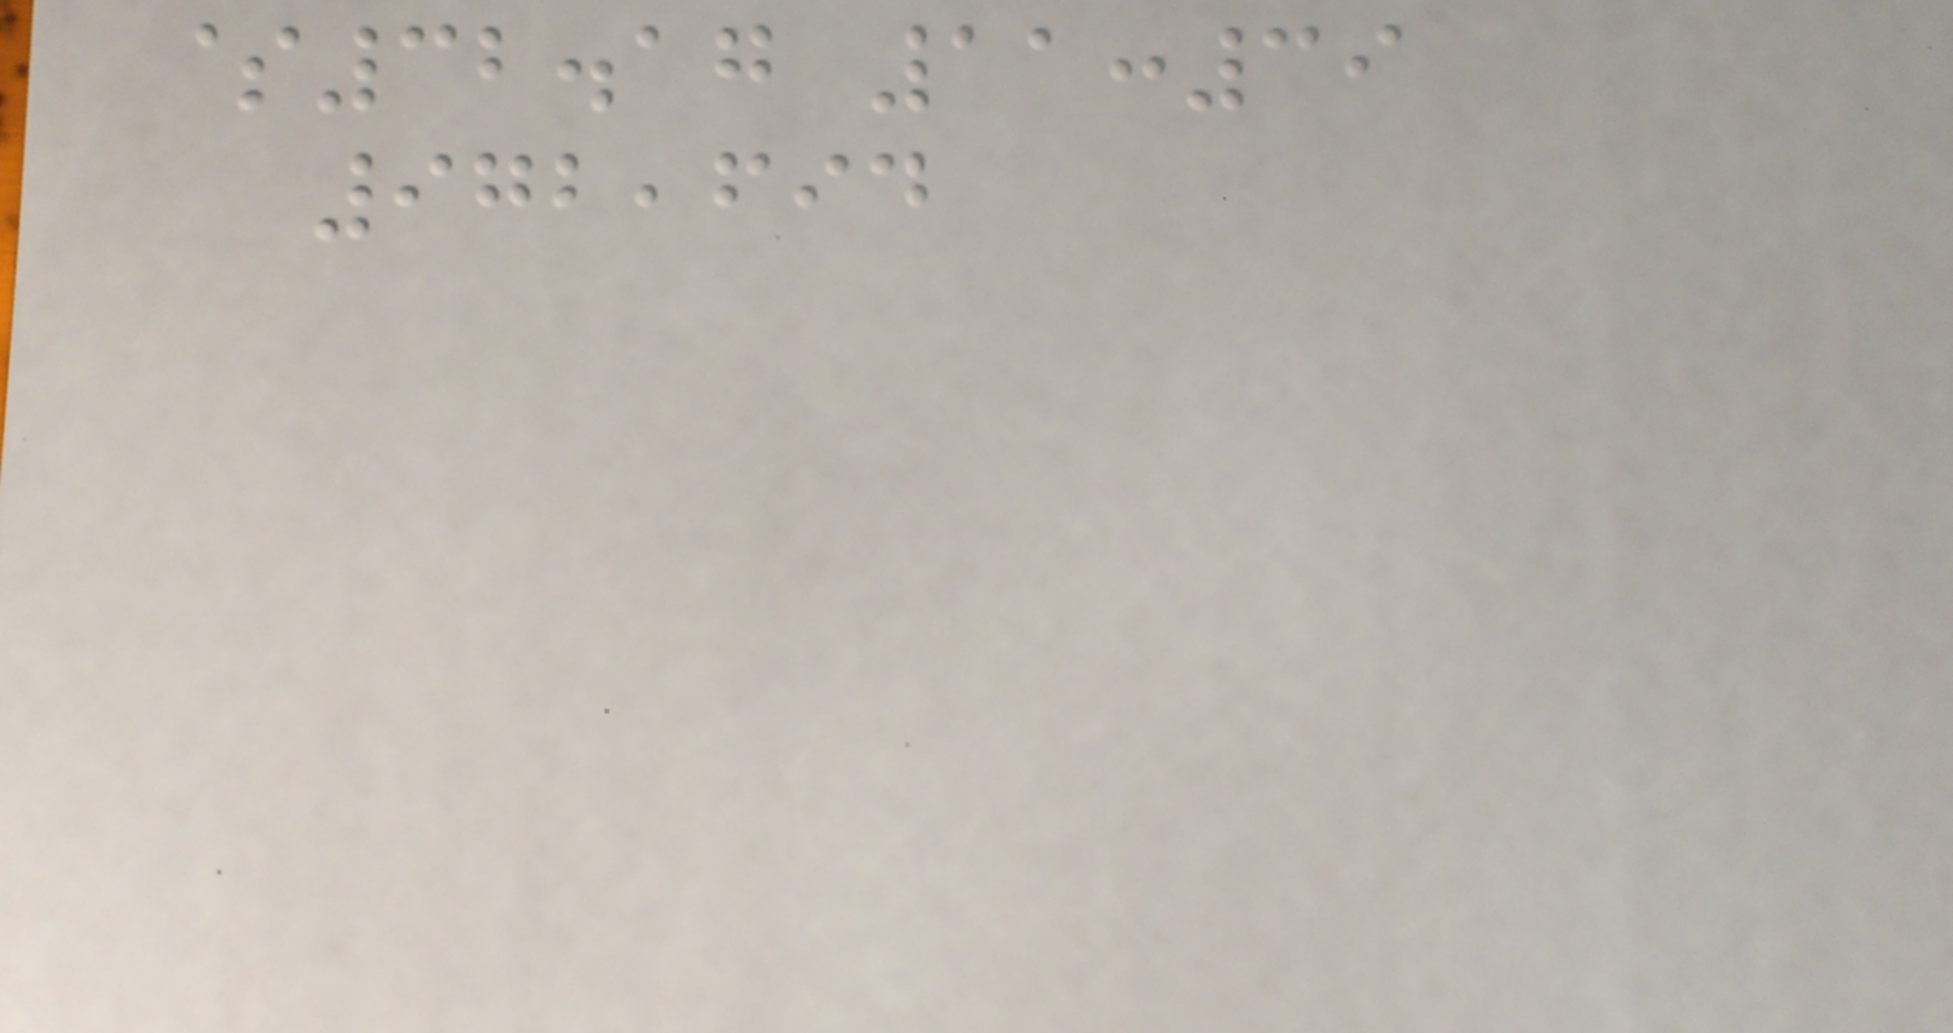$32.17 11:39
972,694
